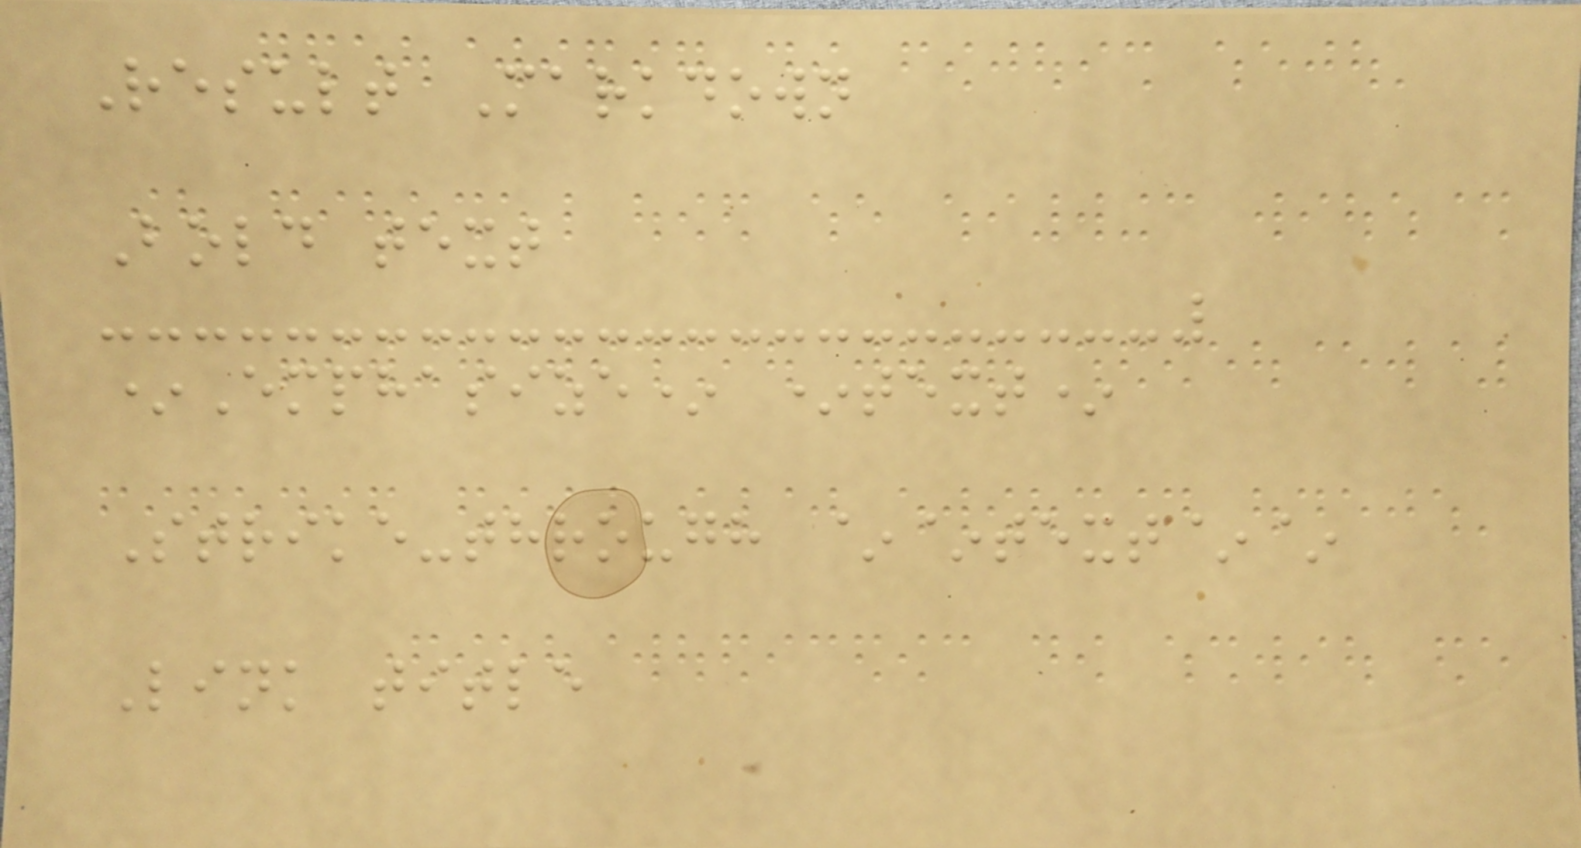Result Markdown
Bold text
*Emphasize* *text*
Strike-through ~~text~~
Link title
